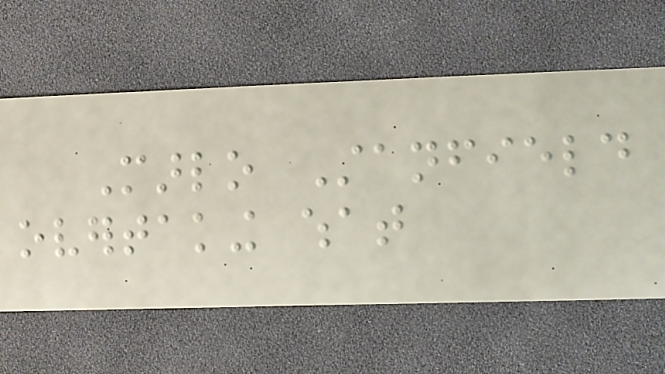Marlo Stanfield
overtaking what
